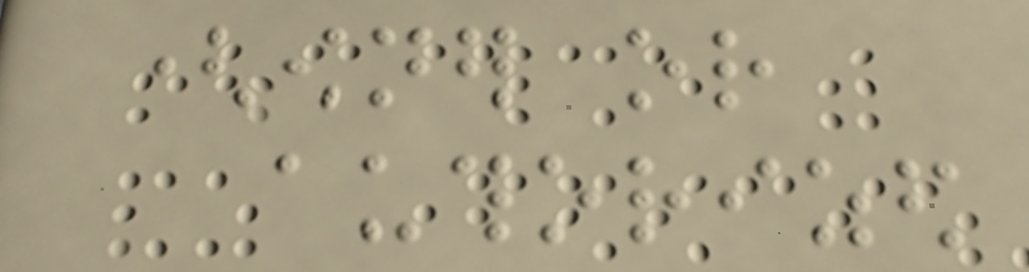(owner or
authorized
